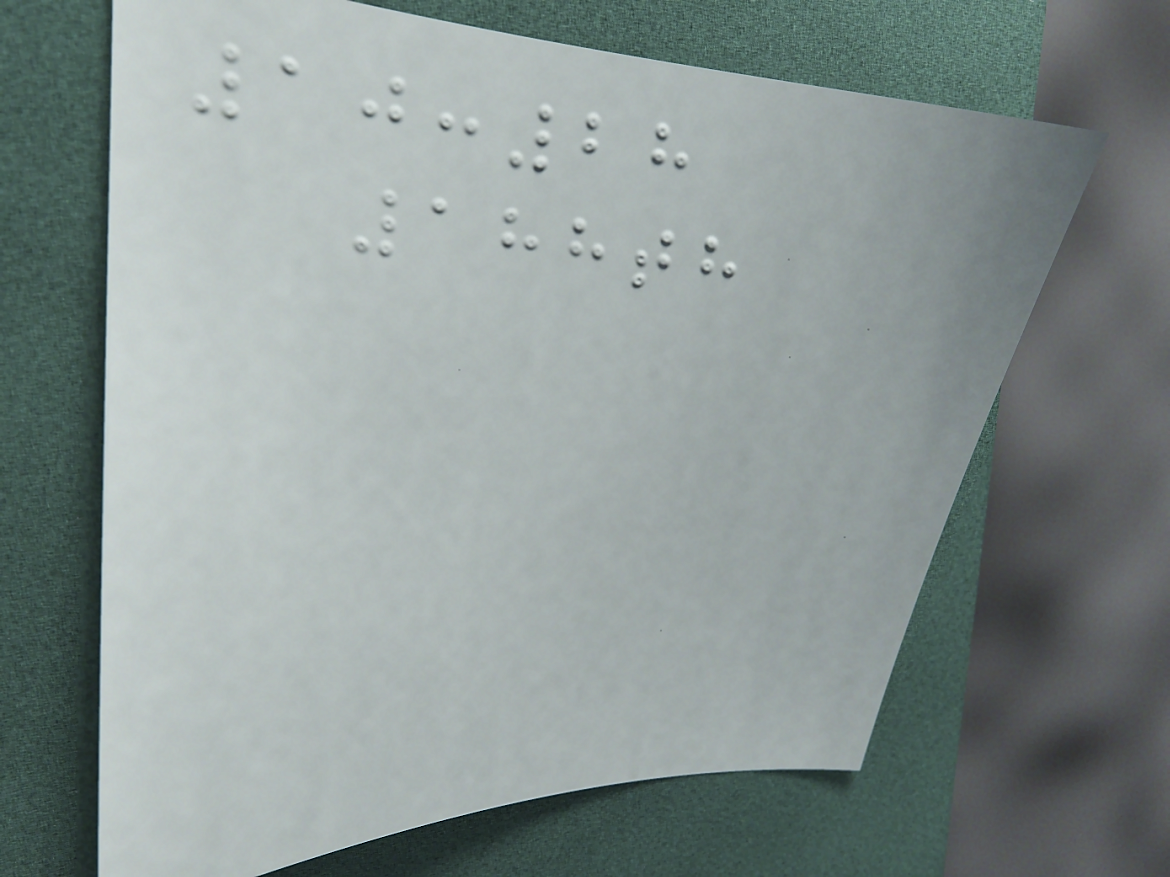10:28
188th
